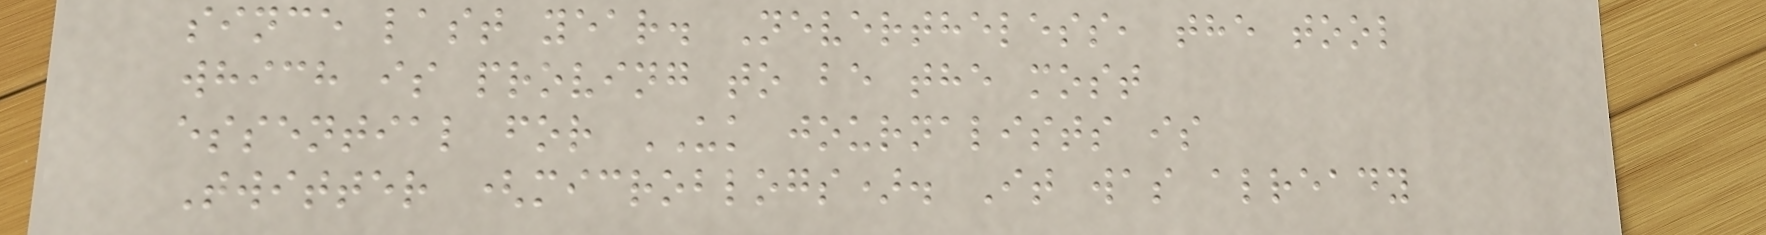since last year. Nevertheless, the tool
which is proving to be the most
essential for UK journalists is
Twitter (microblogs). It was already
